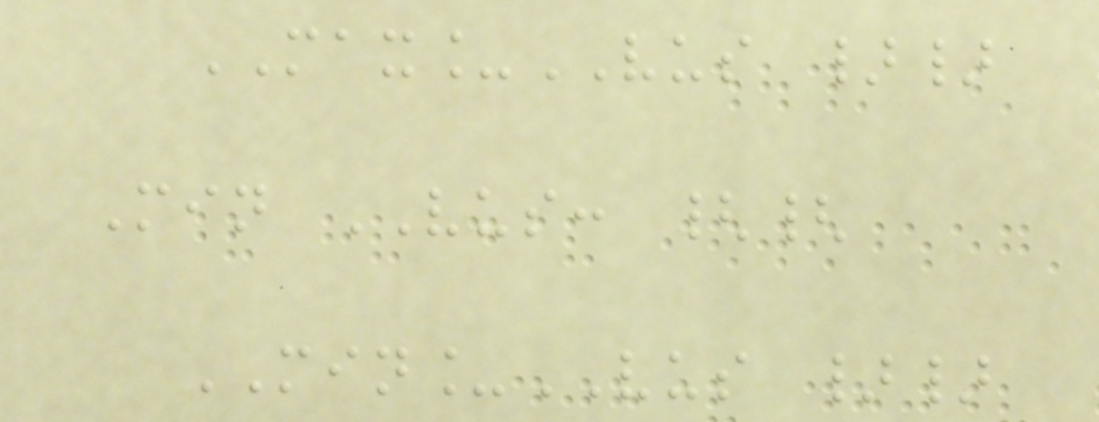MAX_VUS }}
Min VUS: {{
MIN_VUS }}
